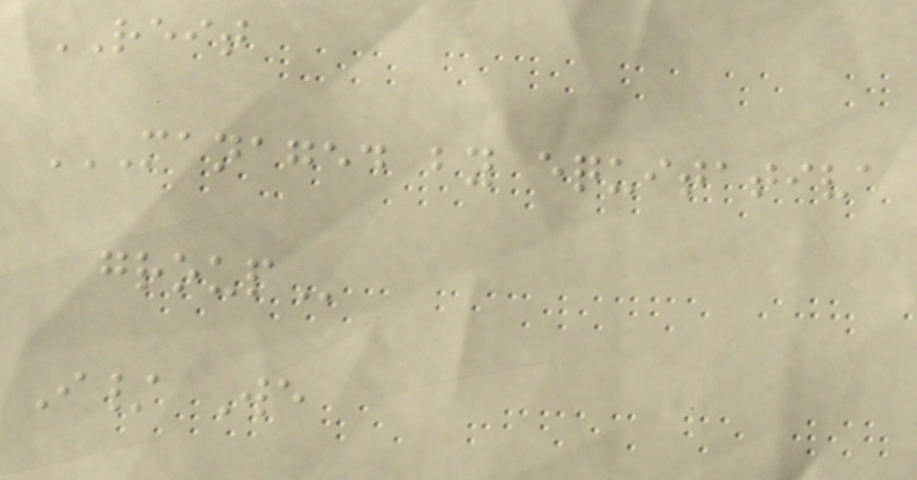REIT
MANAGED BY EQUITATIVA
GROUP
I/ We
